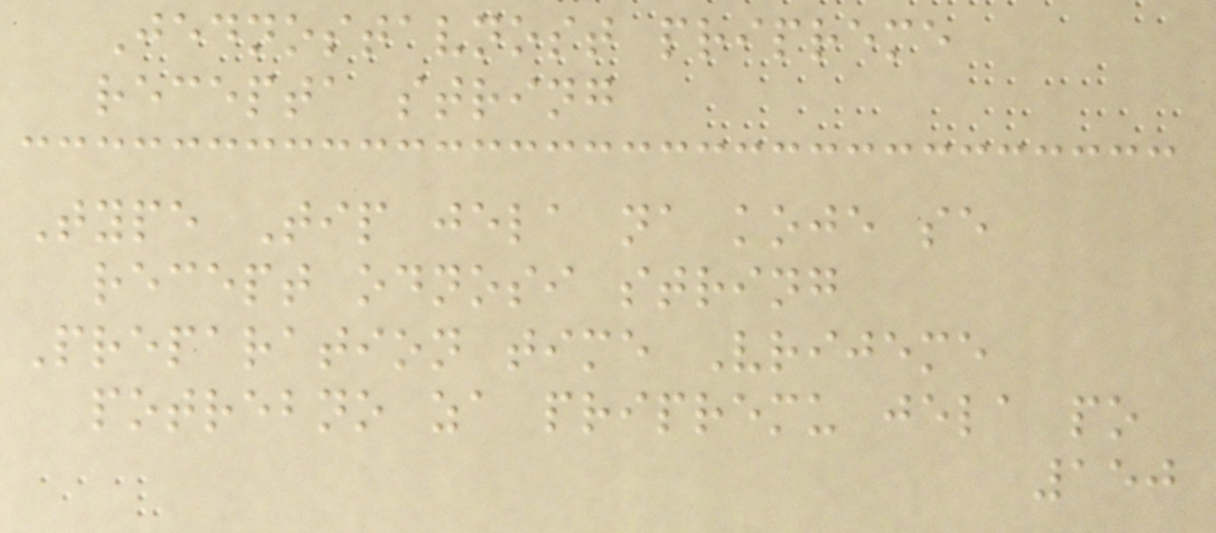Jednostavnost pripreme
recepta string
Type Tip jela na koje se
recept odnosi string
Preparation time Vrijeme
potrebno za pripremu jela po
150
